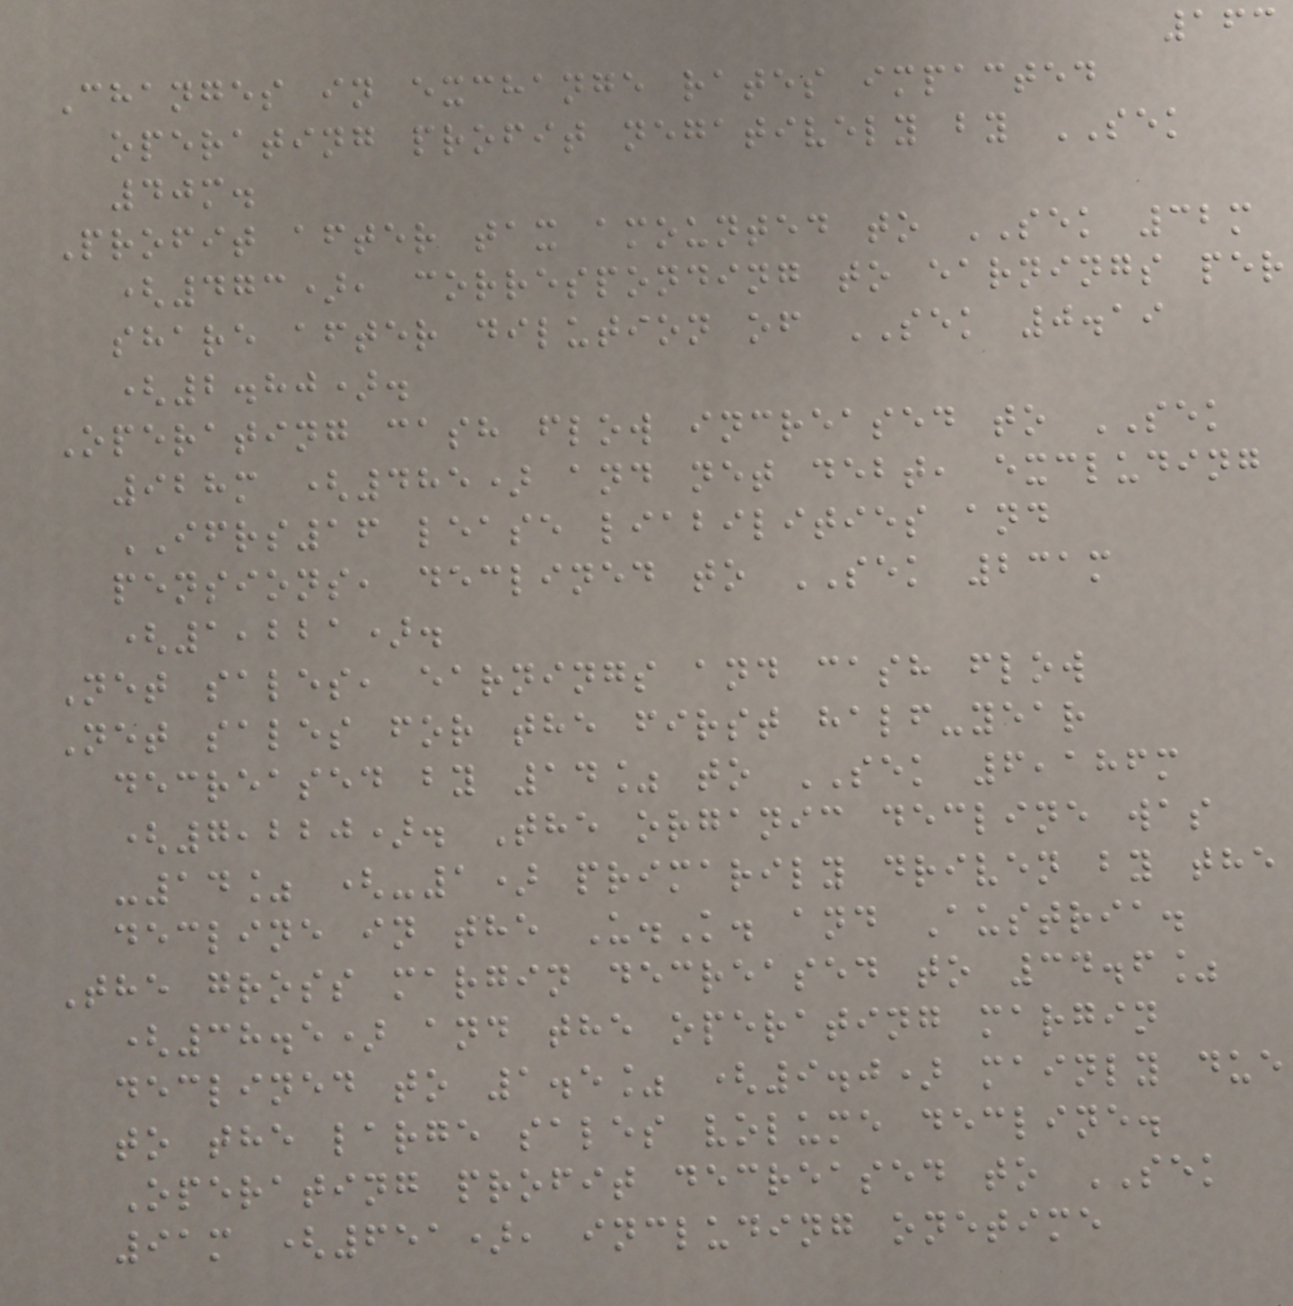163
Changes in exchange rates impacted
operating profit negatively by SEK
40m.
Profit after tax amounted to SEK 32m
(473), corresponding to earnings per
share after dilution of SEK 0.19
(2.80).
Operating cash flow increased to SEK
928m (485) and net debt, excluding
IFRS16 lease liabilities and
pensions, declined to SEK 231m
(1,221).
Net sales, earnings and cash flow
Net sales for the first half-year
decreased by 14% to SEK 6,186m
(7,220). The organic decline was
-14% (-1) primarily driven by the
decline in the U.K. and Austria.
The gross margin decreased to 34.6%
(38.5) and the operating margin
declined to 1.5% (9.0) mainly due
to the large sales volume decline.
Operating profit decreased to SEK
91m (651), including onetime
